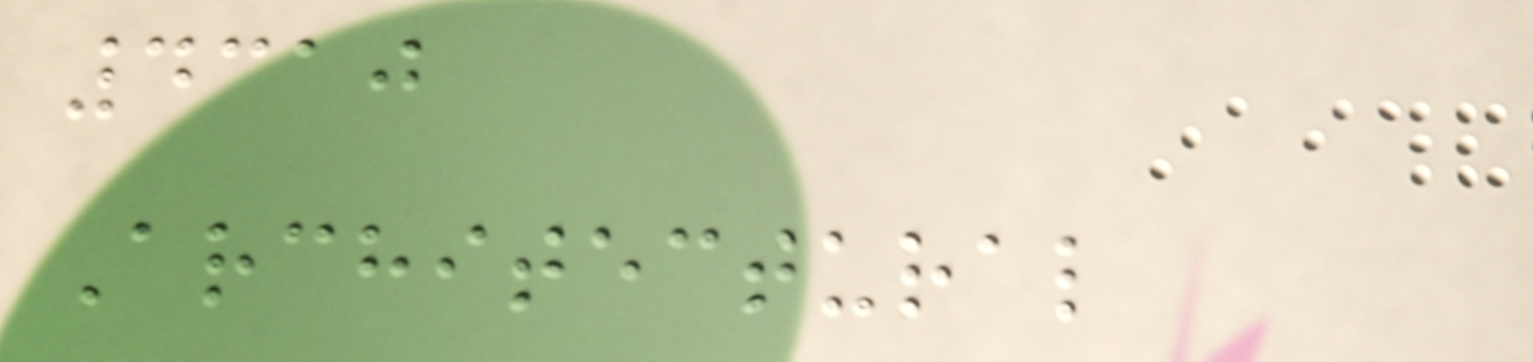4310
Architectural
